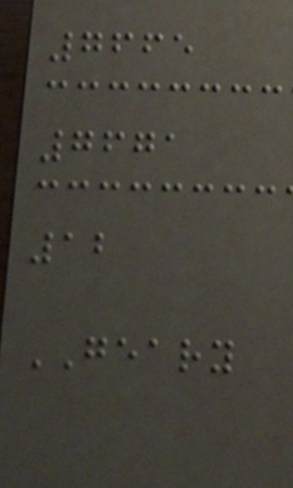7665
7671
12
GEARY
